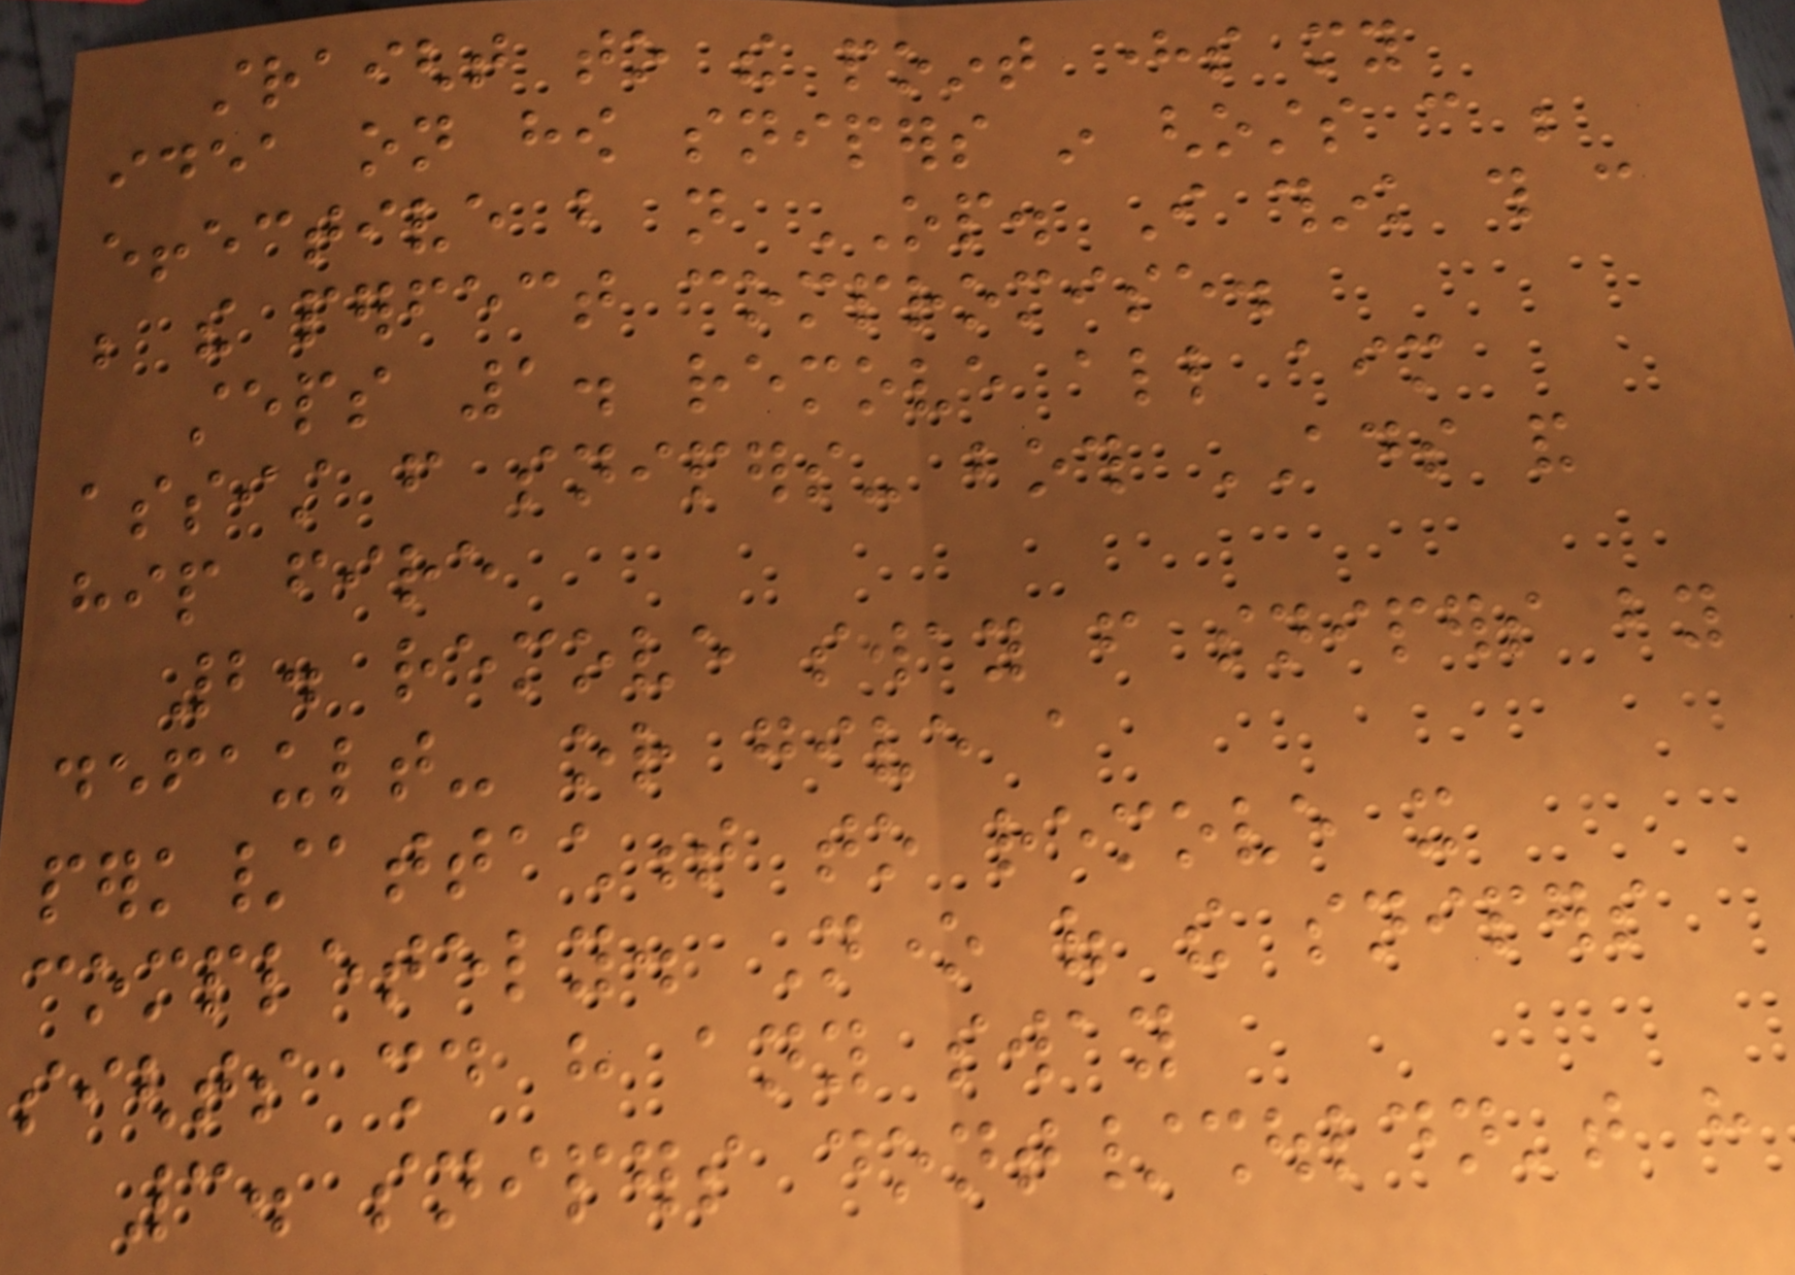straight to the point heres my
idea on how snipers in ghosts can be
effective but not OP. I think this can
be the perfect compromise.
steps 1. remove all aim
assist from snipers- both ADS and
hip fire
2. remove sway from snipers by
default- or give a
perk/attachment to remove it
completely. None of the snipers
sights should have any sway
3. snipers dont/shouldn't have
